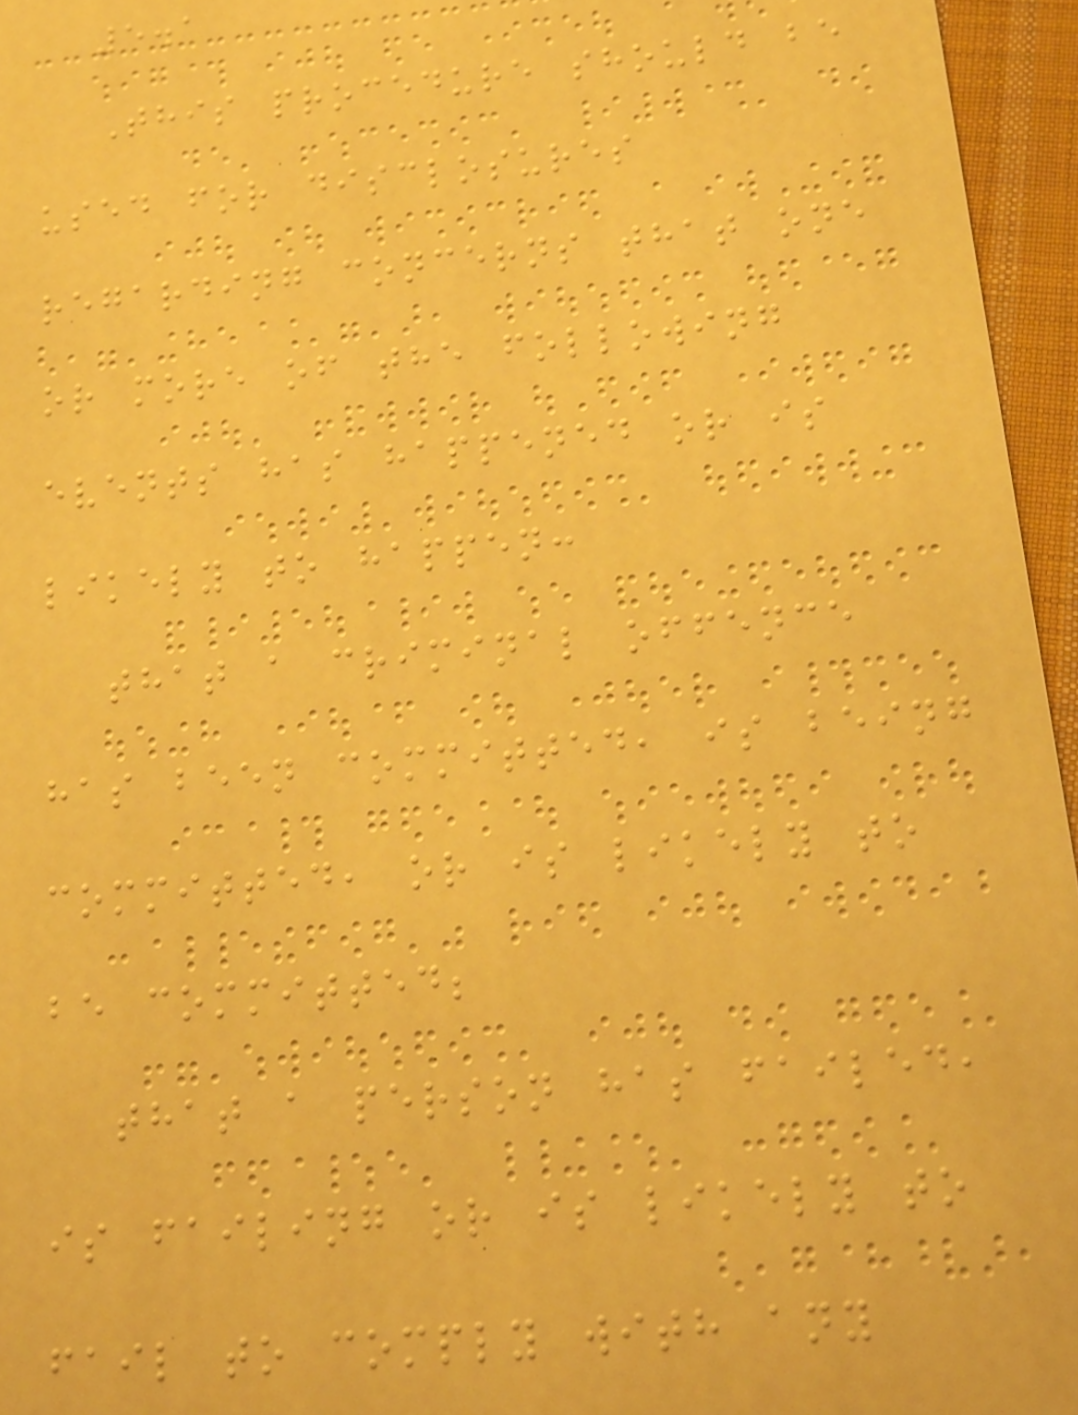5.1
This procedure should be
used for disclosures
regarding concerns that one
or more of the following
events has happened or is
likely to happen:
that a criminal offence
has been committed, is being
committed, or is likely to
be committed;
that a person has failed,
is failing or is likely to
fail to comply with any
